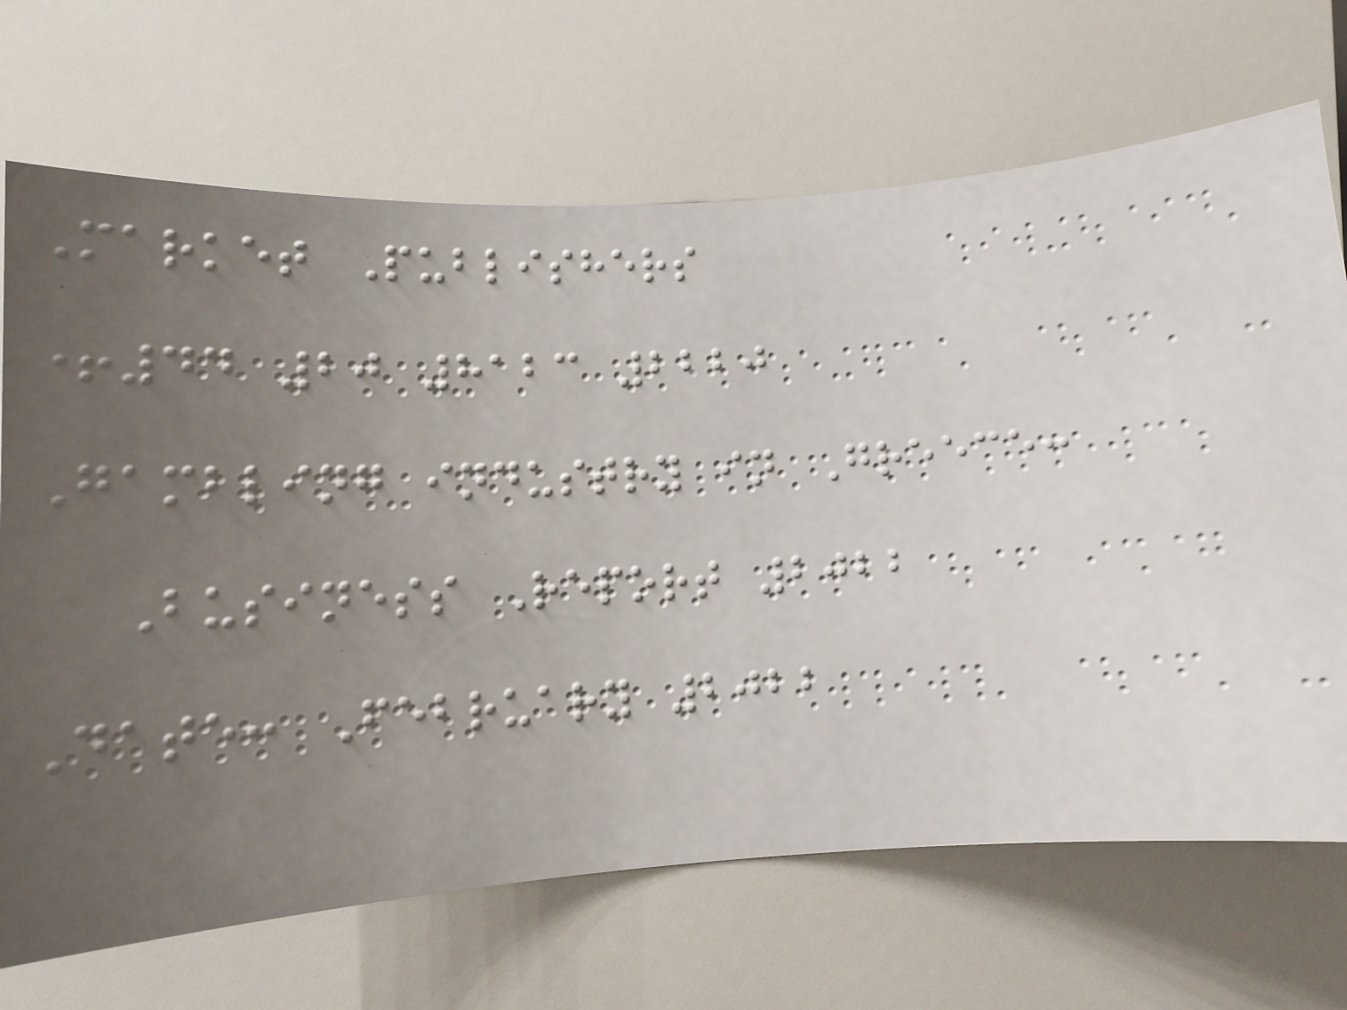Market Publishers
+44 20 8123 2220
Gambling industry in Greece:
Business Report 2022
Date: February 2022
